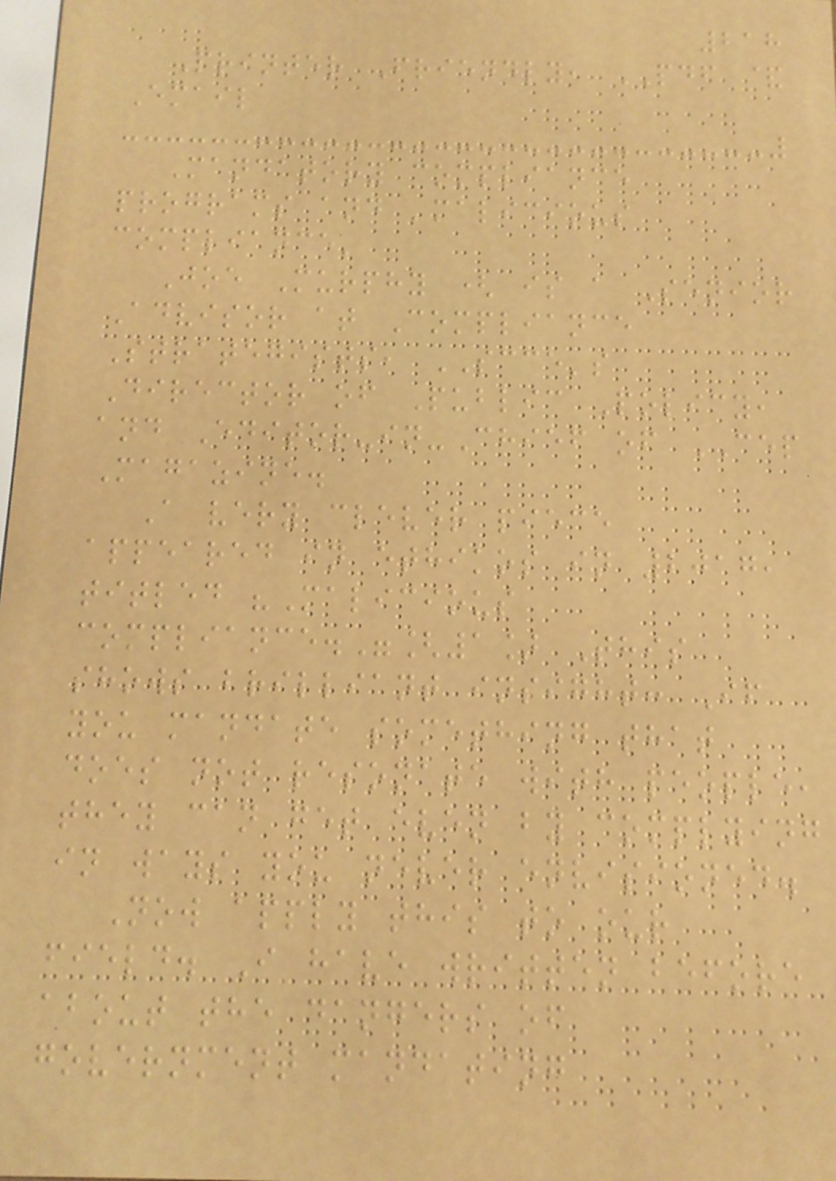218
Printer Friendly, PDF &
Email
Mandatory compliance
programs and 'malicious
compliance'
Joe Murphy ( is a Senior
Advisor at Compliance
Strategists, SCCE's
Director of Public Policy,
and Editor-in-Chief of CEP
Magazine.
A very clever piece
appeared in ethikos in 2017,
titled "Malicious
compliance."[1] This
shows brilliant insight: If
you mandate something that
does not resonate with people,
they can get even by complying
in ways you never envisioned.
Now apply this to our
field. I have written before
about the dangers of
government mandating
